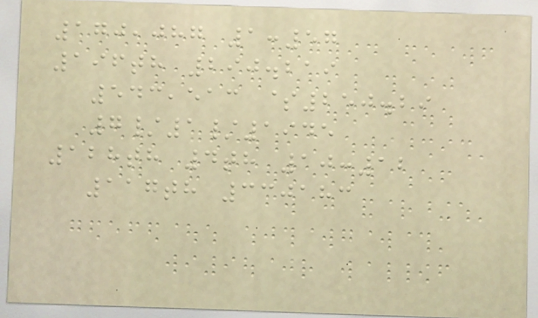170,087 1:57
196th 290.219
543,513 $250.29
7/1/1945
128th 4th 10:12
117th 330183
